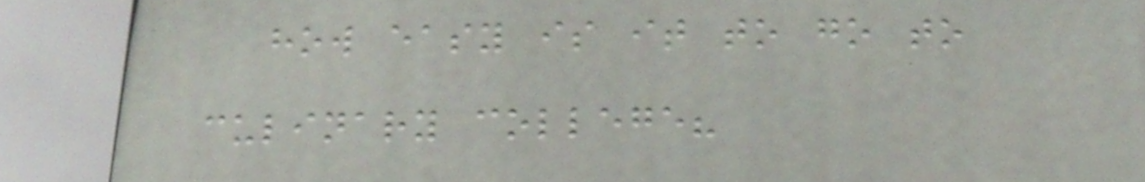how easy is it to go to
culinary college?
